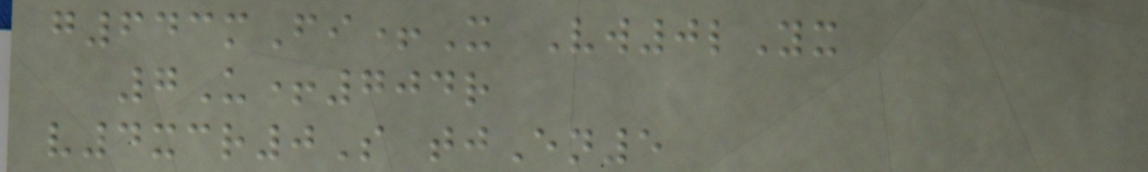g643mFi+X Vw0lYx
7U+704r
v4xcr0S tjEn5
